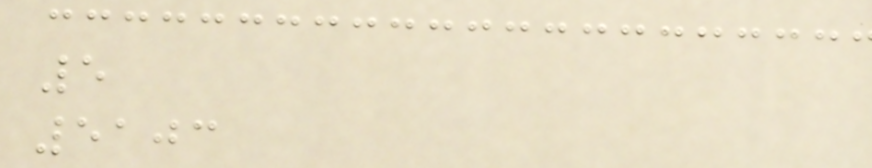5
5103
